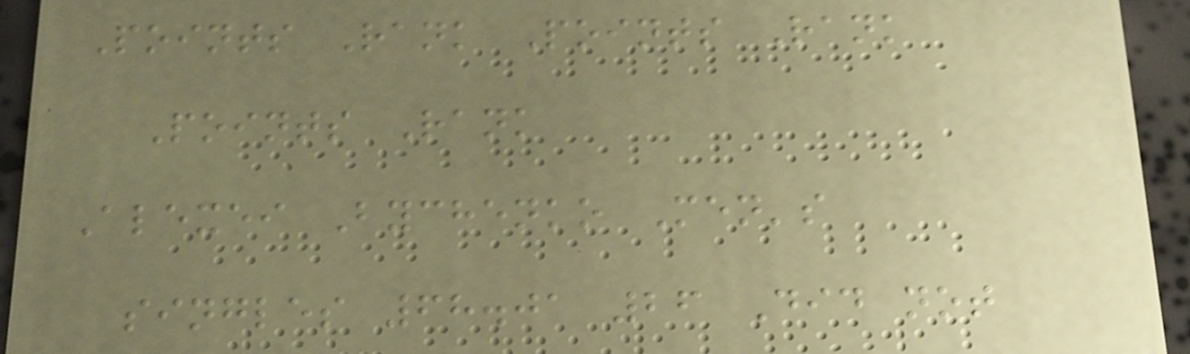Points Rank Points Rank
Points Rank
Alexei Bychenko Men's
singles 68.01 26 Did not
